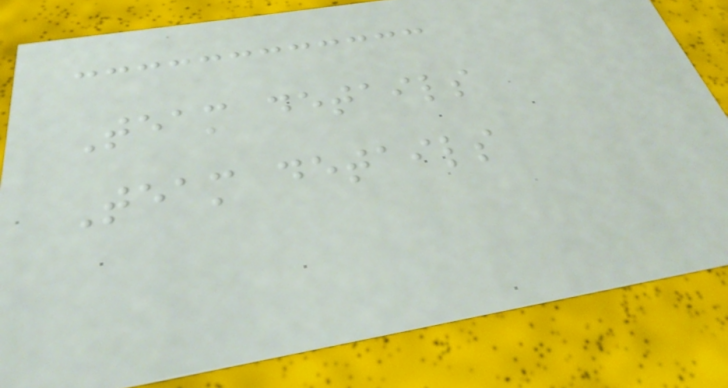Team details
Team details
